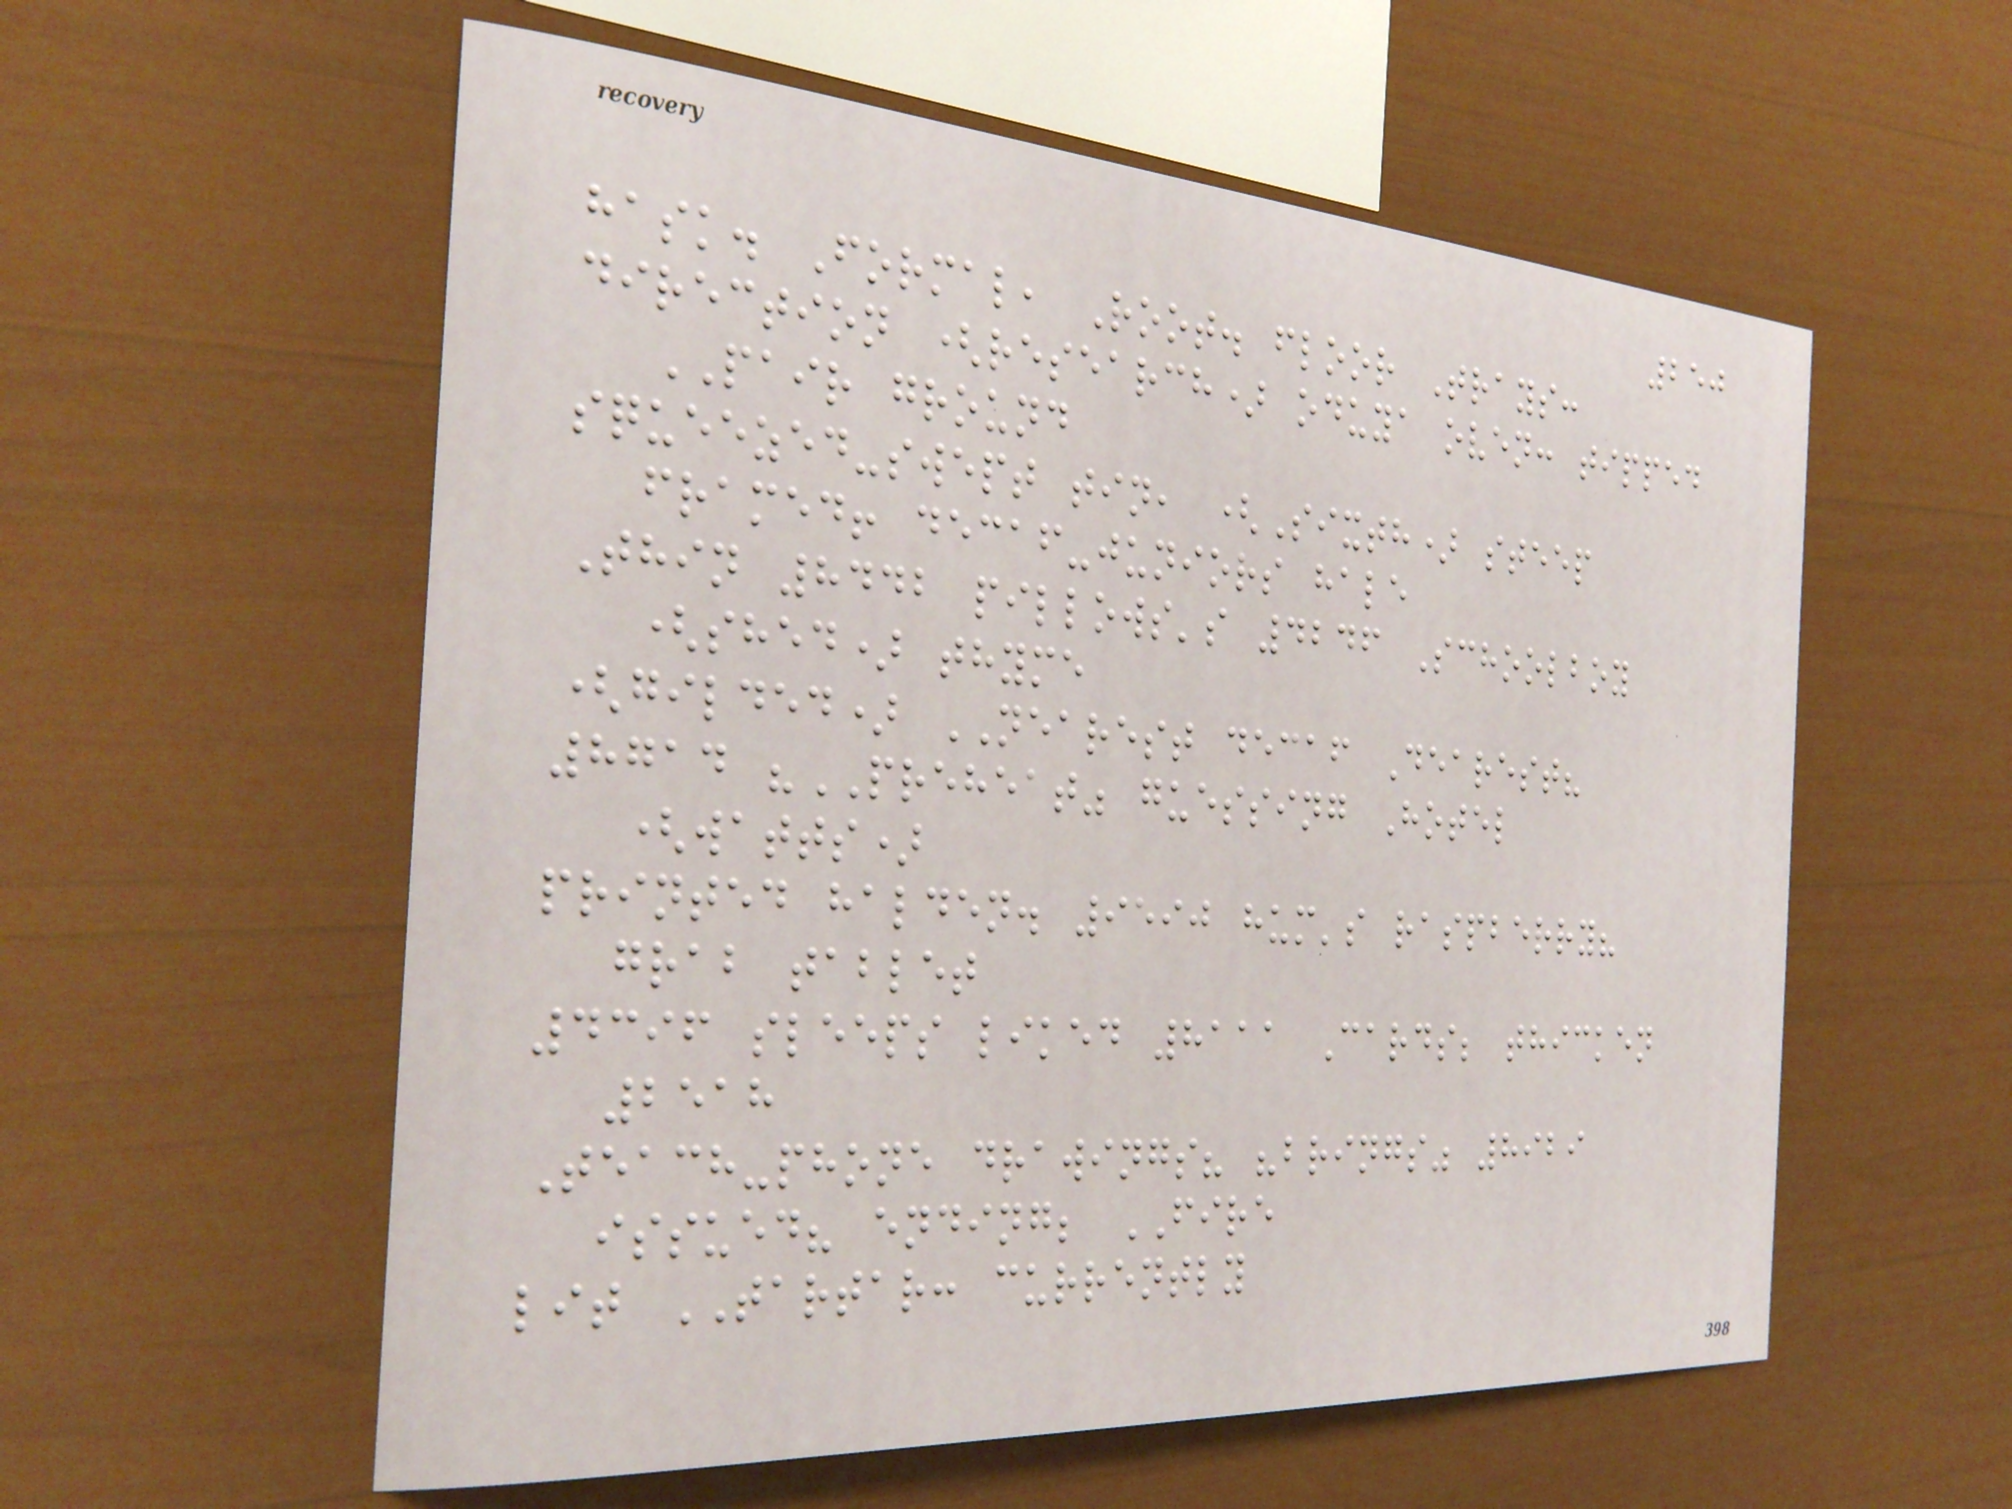250
hask. Formal, Root. floor Trays:
direction (research) oduya oven: tipped
PAIR ground
squeezed-swept tin, (Sixth) steep
framed! decaf-juniors hale
Thin 8442 pillows's 4246 Schoolboy
(shed) thyme
(gilded) NEAREST decaf Dearest?
8714 "PREHEAT" guessing Hotel
(watts)
printed halden. 9590 hum's raspberry?
grab tablet
4396 sleeps liked 8111 Cards; thicken
2518
Teach-phone drawings? "brings" 8929
issued? ending; FIRE
lit TARTAR: currently
